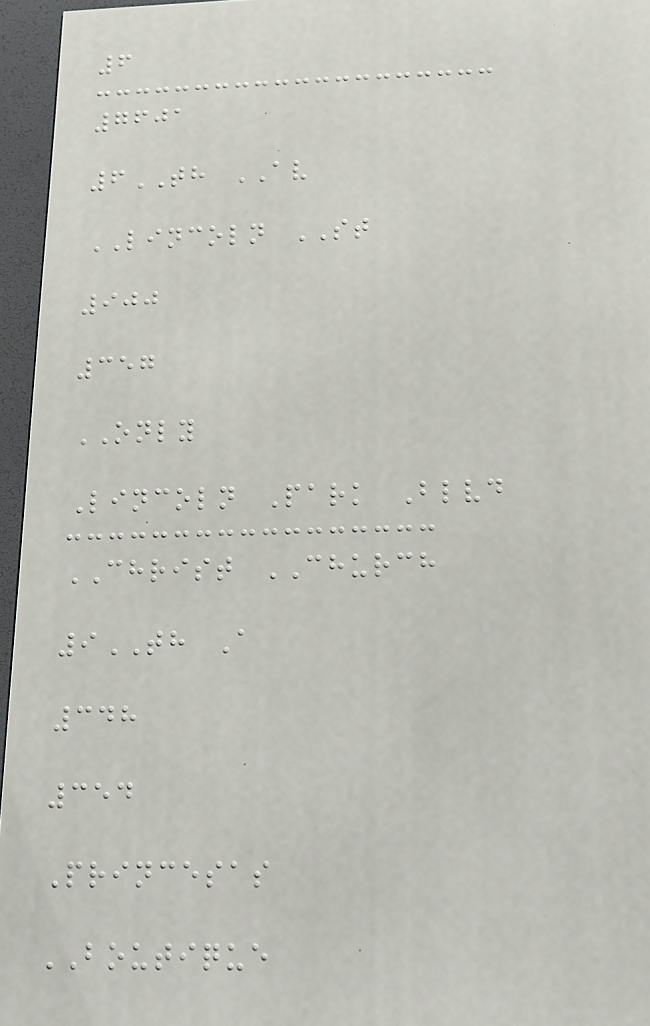6
7601
6TH AV
LINCOLN ST
900
357
ONLY
Lincoln Park Blvd
CHRIST CHURCH
9TH A
348
354
Princesas
BOUTIQUE
